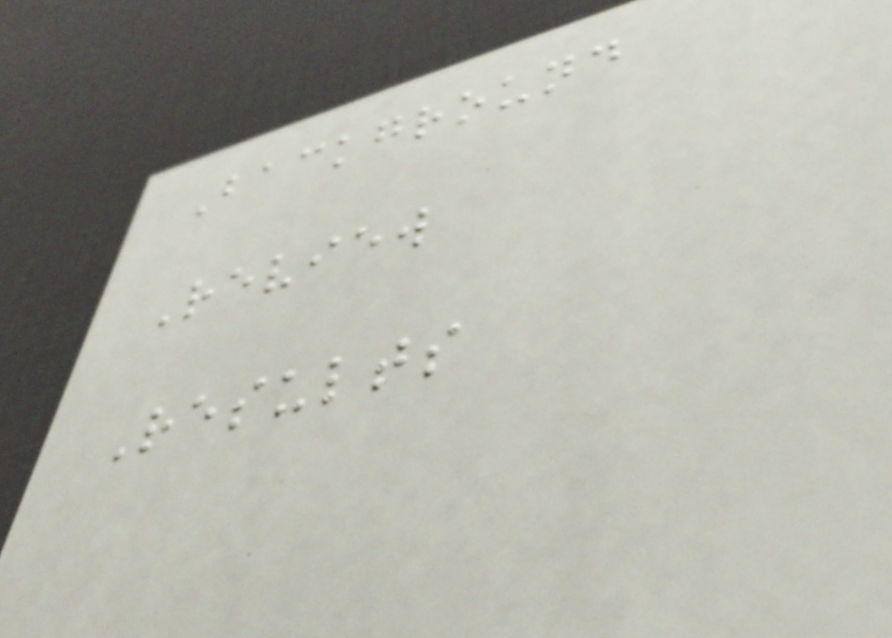Background
Review
Results
